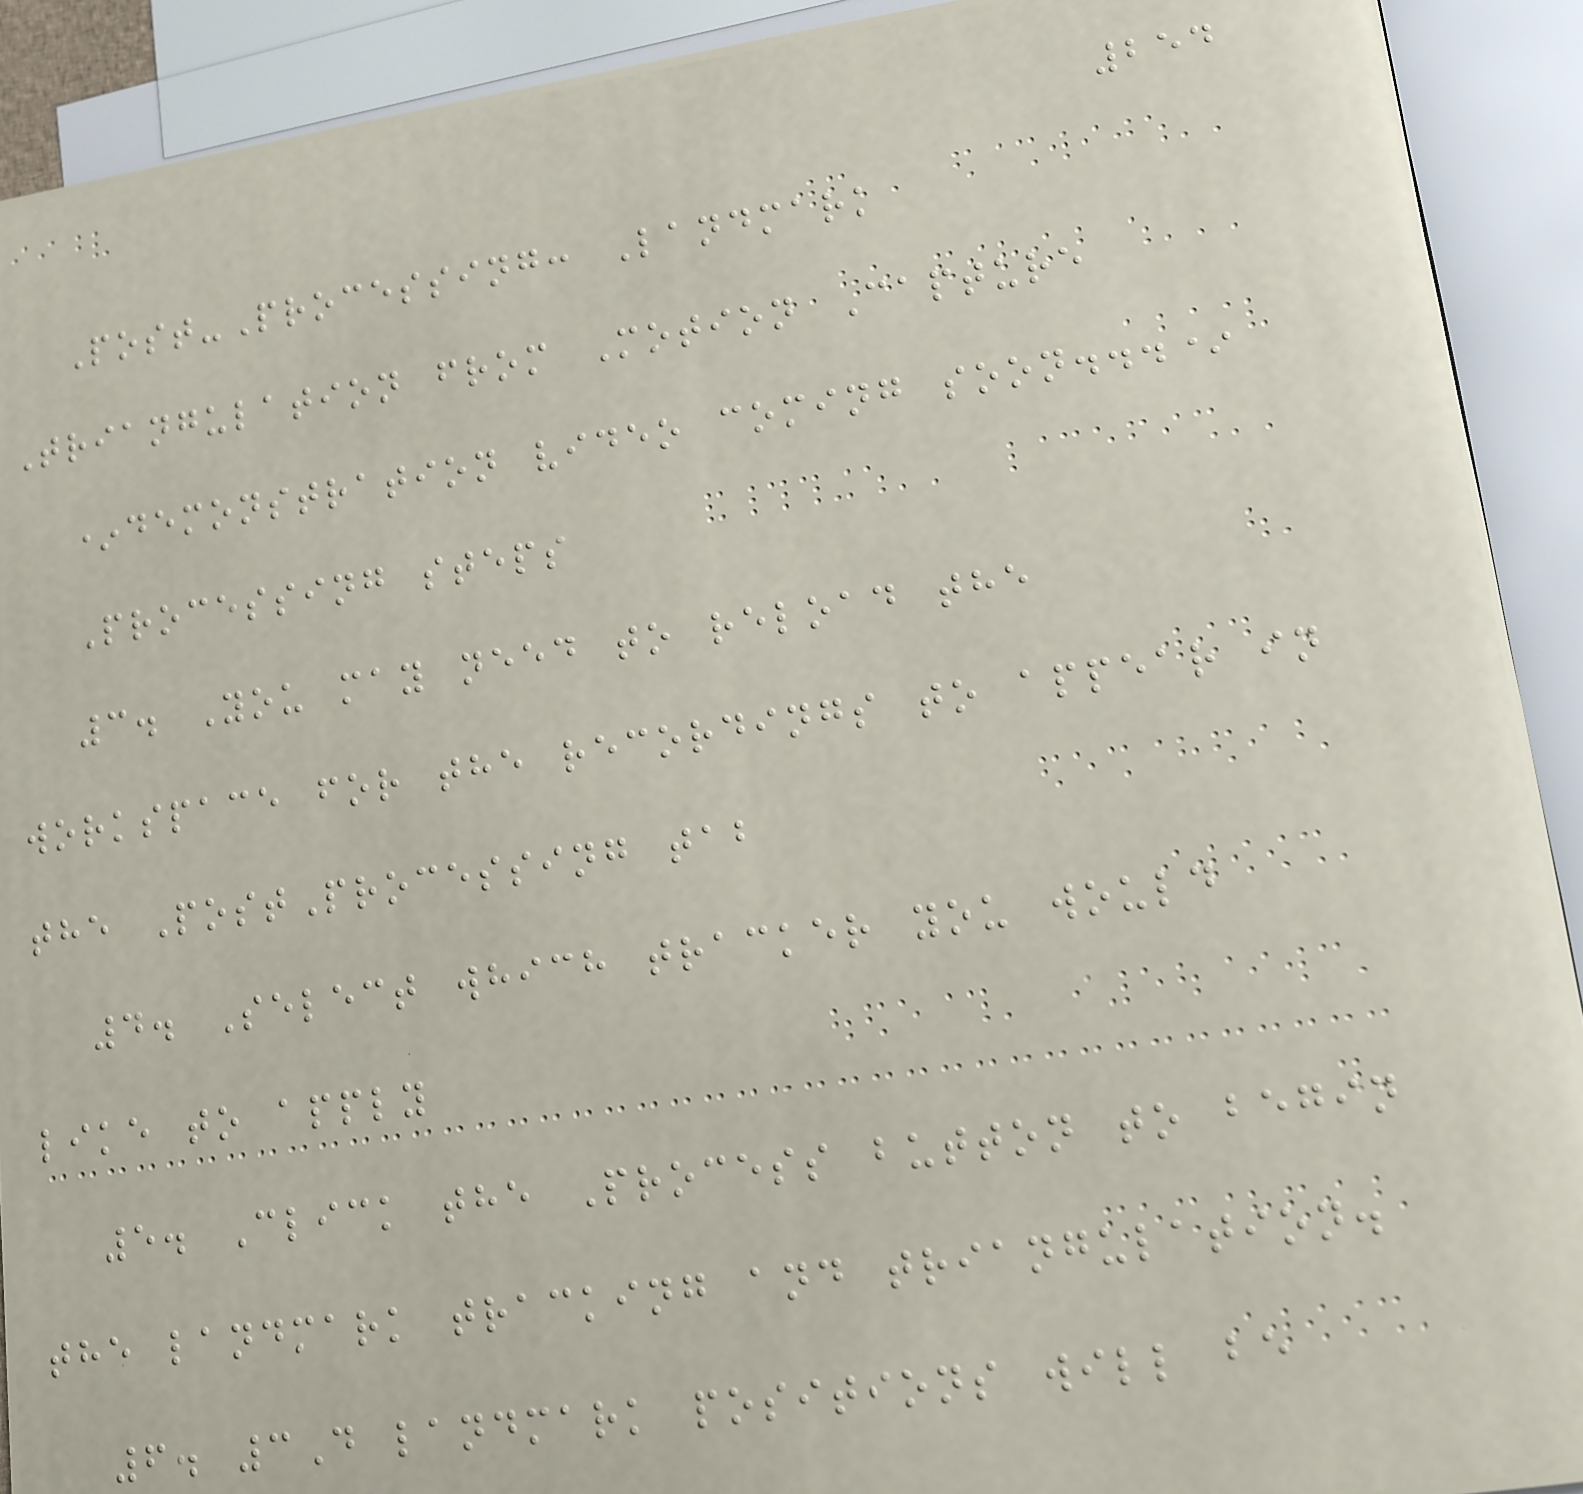254
Post-Processing: Landmark
Triangulation from Motion Capture
*demonstration video coming soon...*
Processing steps
3. You may need to reload the
workspace for the recordings to appear in
the PostProcessing tab
4. Select which tracker you would
like to apply
5. Click the Process button to begin
the landmark tracking and triangulation.
6. 3D landmark positions will be
